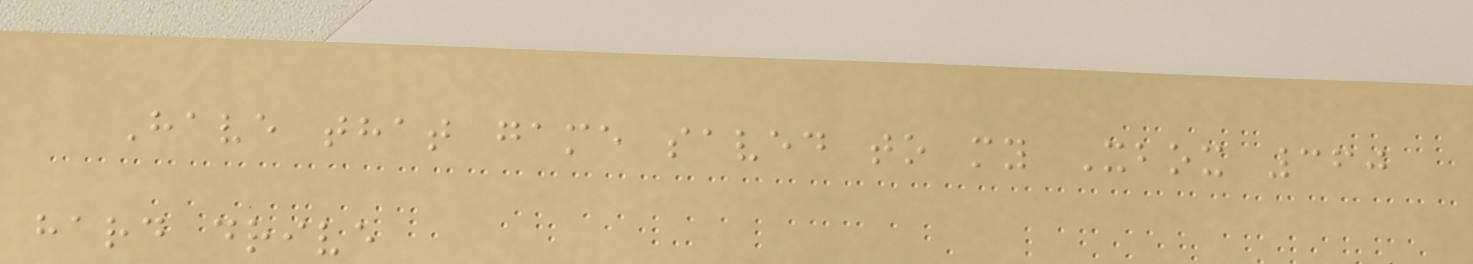Have that game saved to my Xbox 360
hard drive
